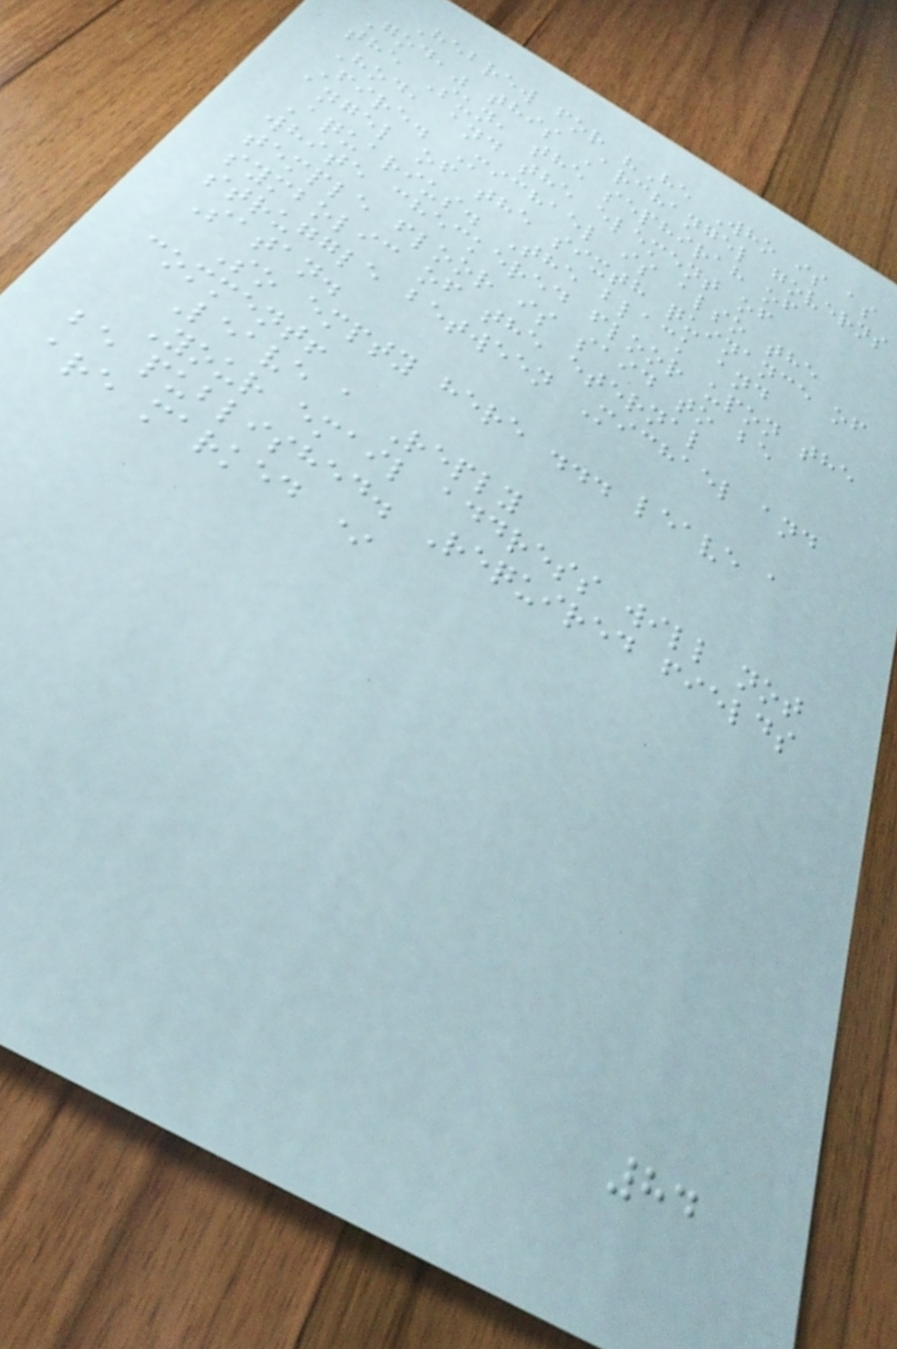Hebrew for "He Who is as
God," this Archangel governs
the Sun, the sephirah of
Hod, and the element of
Fire. Michael is also the
angel of the sixth quinance of
Aquarius. The black and
white checkered floor upon the
temple floor is said to be
symbolic of the eternal
struggle between Michael and
Satan.
So empty here ... leave a
comment!
Leave a Reply
Your email address will not
be published. Required fields
are marked *
84
